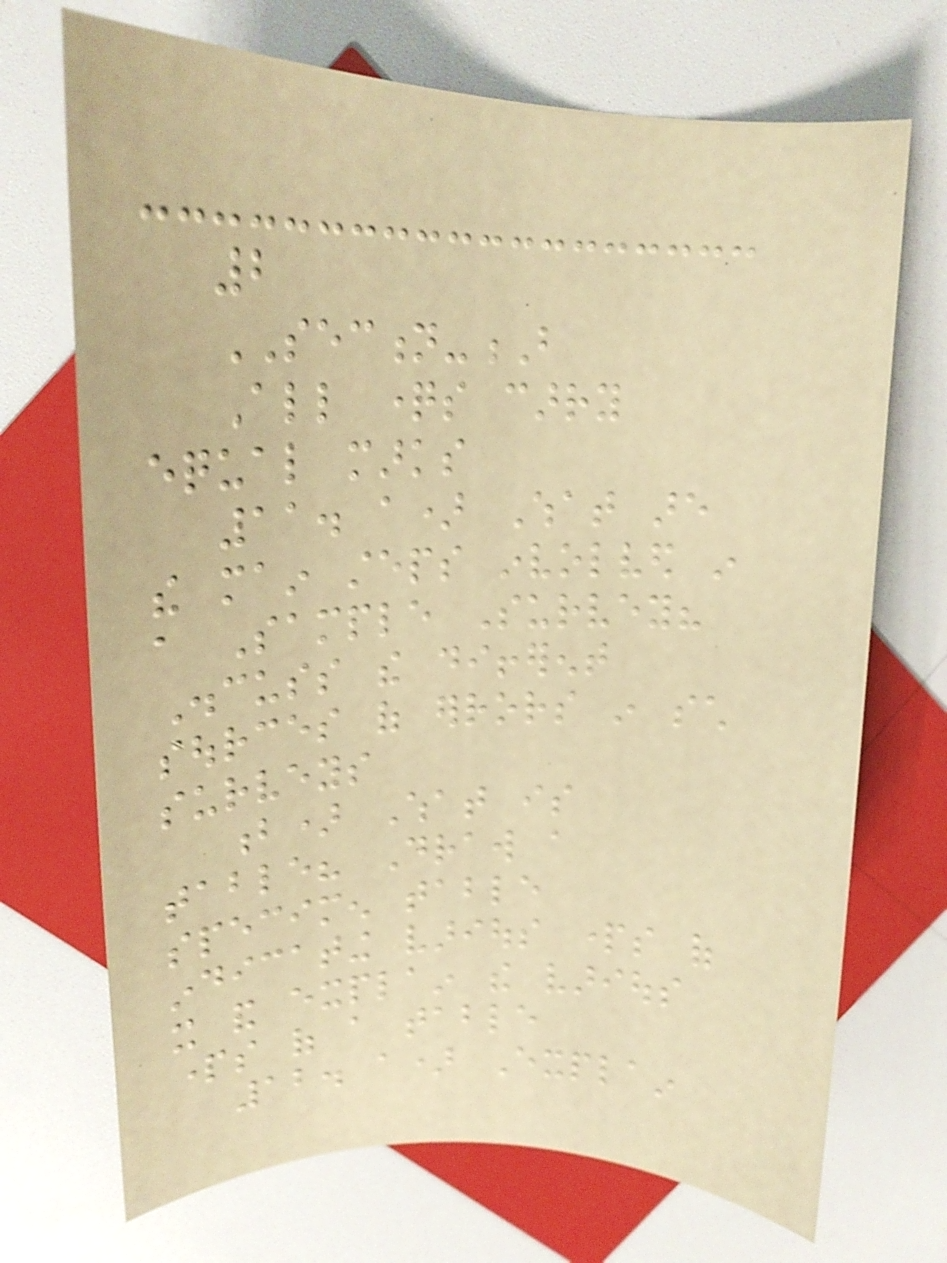2
SECTION-B
All questions carry
equal marks
11. a) What are
the main steps involved in
a Sample Survey?
Discuss the different
sources of errors in such
surveys
b) What is
table? Draw a
specimen table
indicating various parts of
it and explain the various
parts of a table
12. a) Explain
